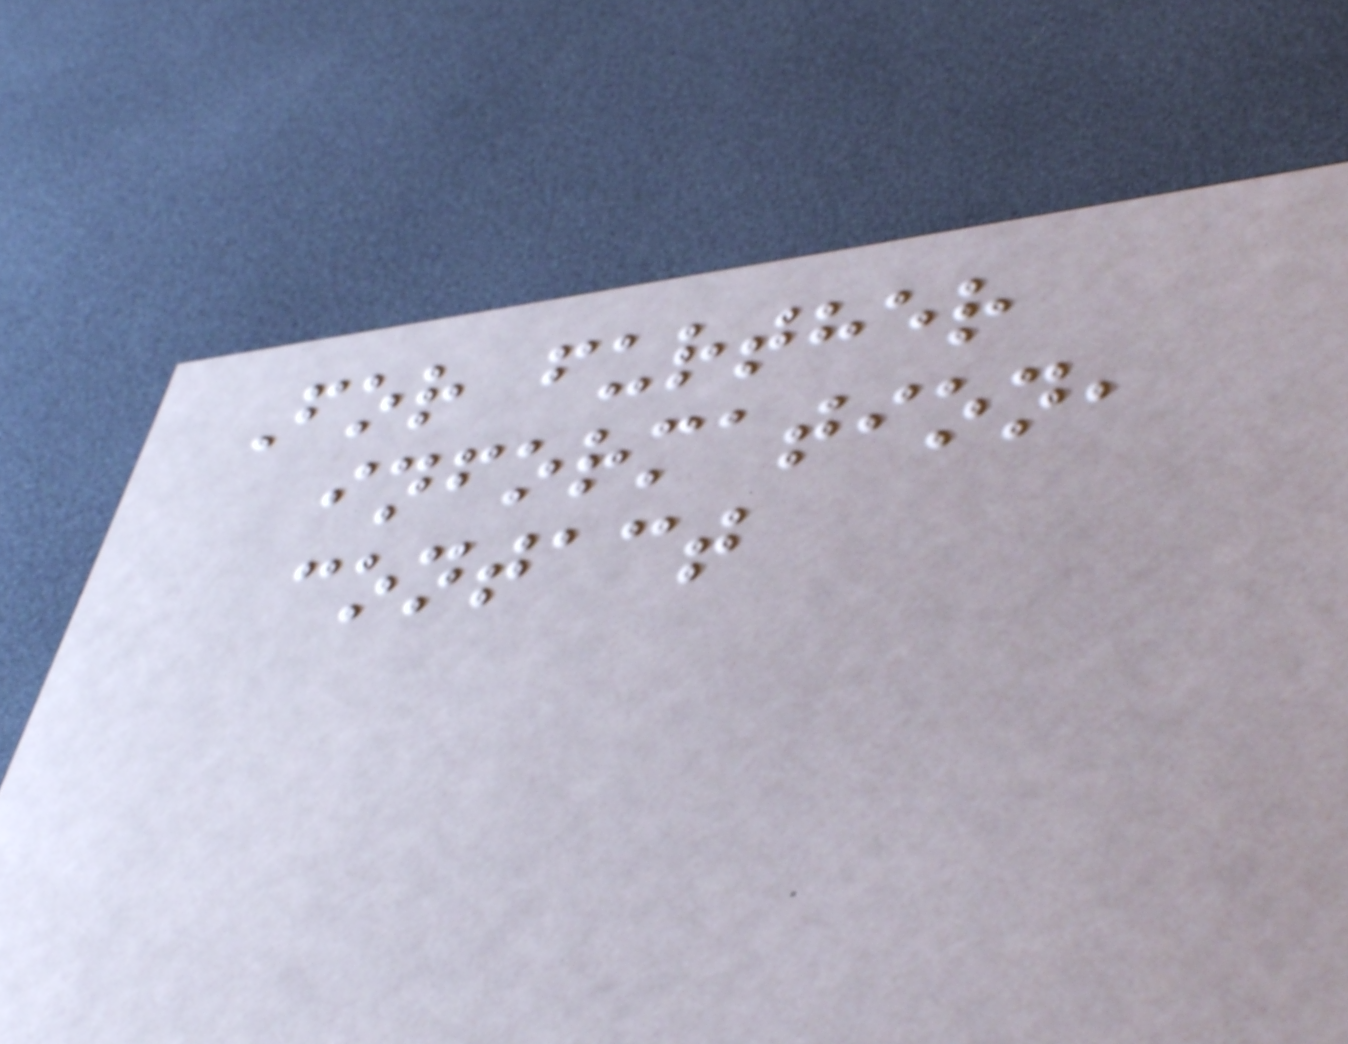For further
information,
contact
